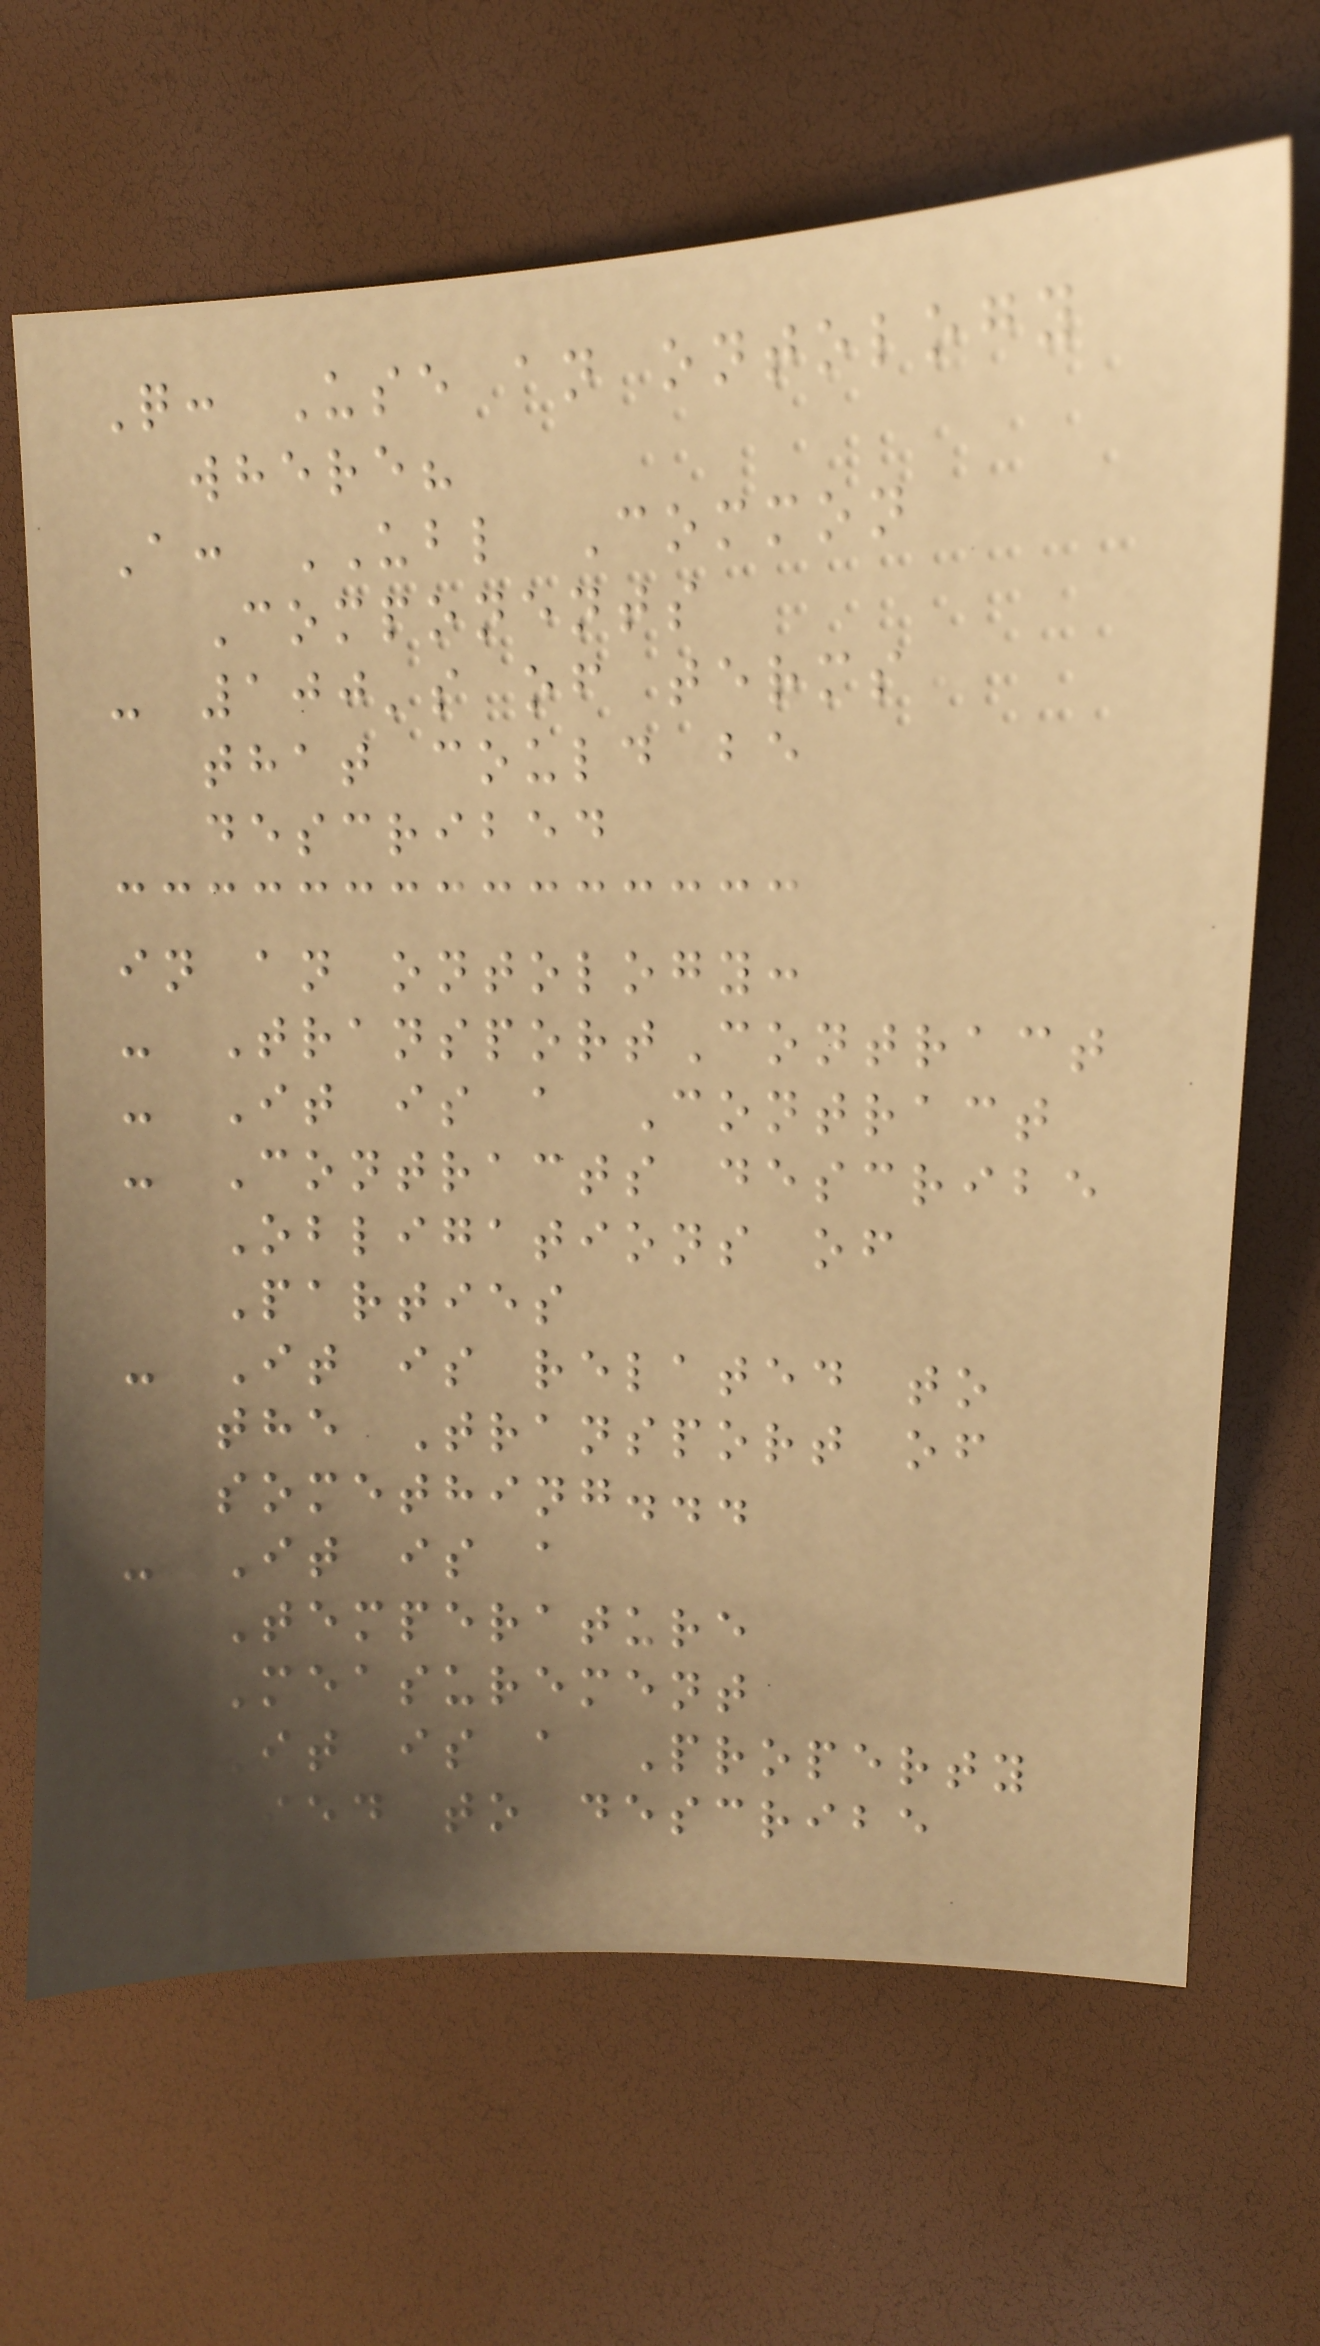Q: Use an ontology
where?
A: UBL Common
Components
- 100's of terms
that could be
described
in an ontology:
- TransportContract
- It is a Contract
- Contracts describe
Obligations of
Parties
- It is related to
the Transport of
something...
- It is a
Temperature
Measurement
- It is a Property
used to describe
